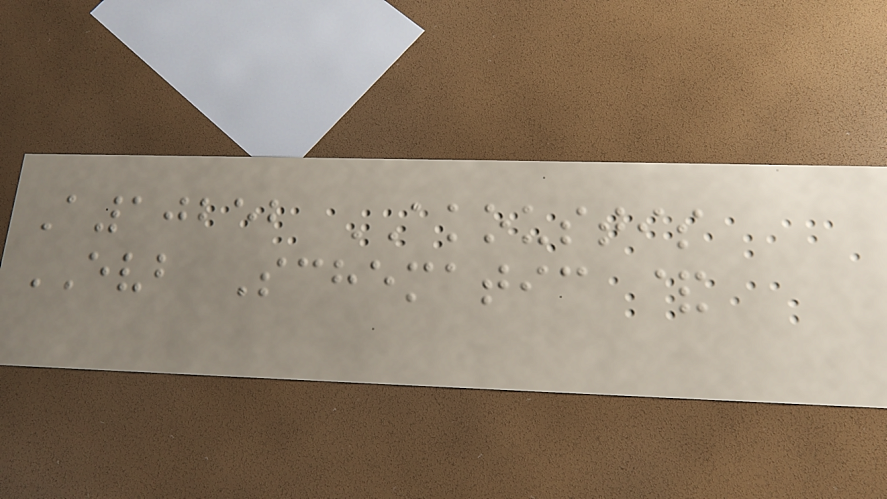A10252 AKOUSTIS
EVB Schematic &
